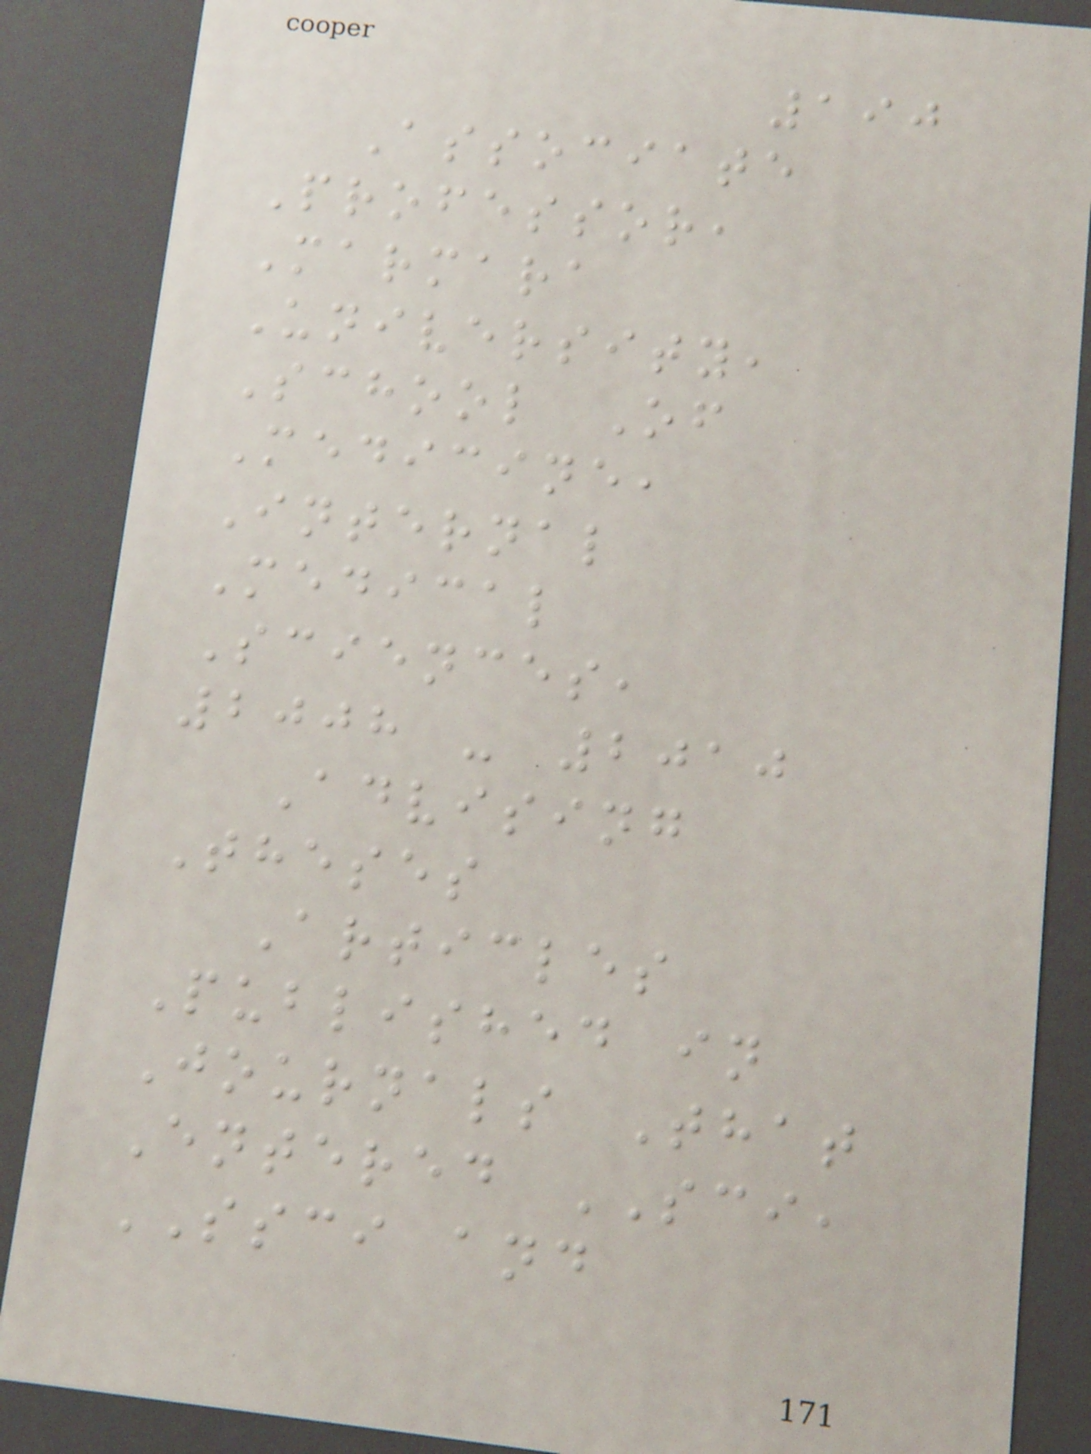190
Associate
Professor,
Marmara
University,
School Of
Medicine,
Internal
Medical
Sciences,
2008 - 2010
Advising
Theses
Articles
Published in
Journals That
Entered SCI,
SSCI and
